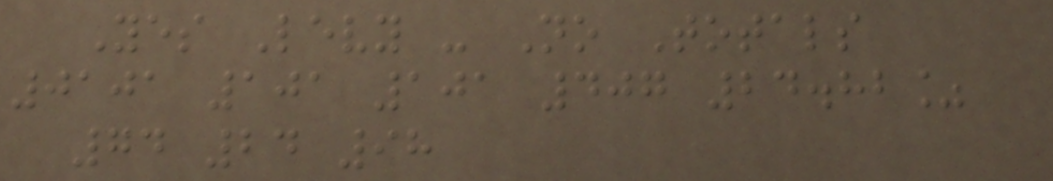Yes Levy - No Totals
0101 101 101 407 24.82%
74 24 98
